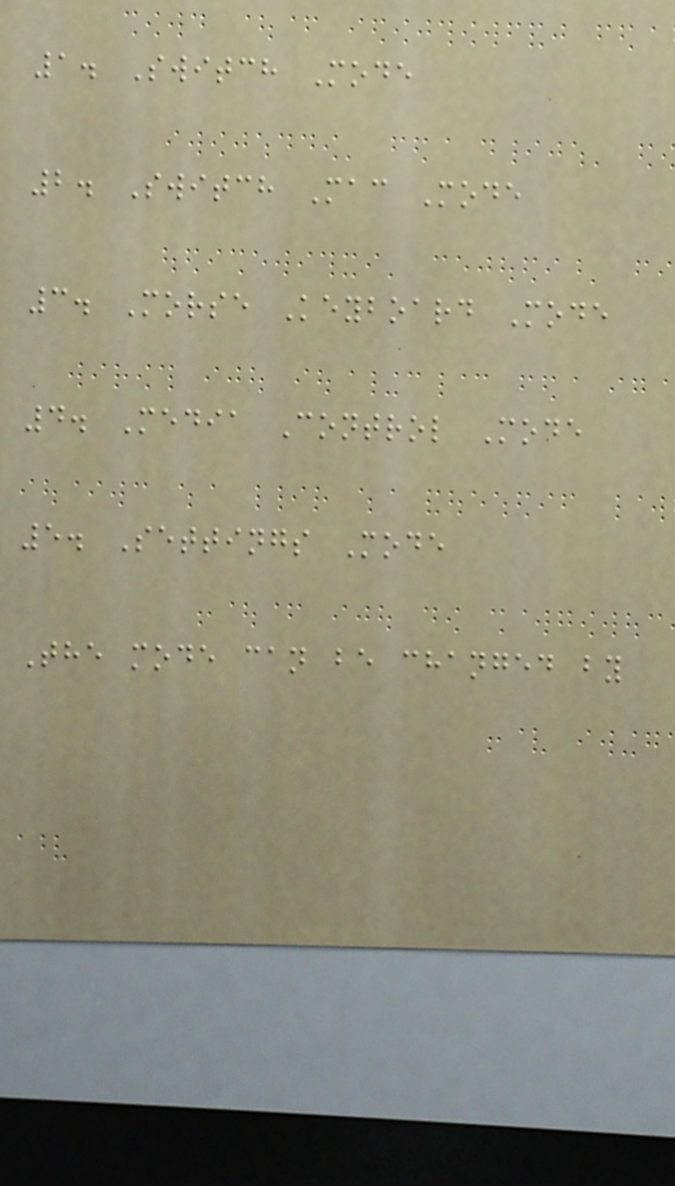1. Switch Mode
2. Switch Mac Mode
3. Morse Keyboard Mode
4. Media Control Mode
5. Settings Mode
The mode can be changed by
